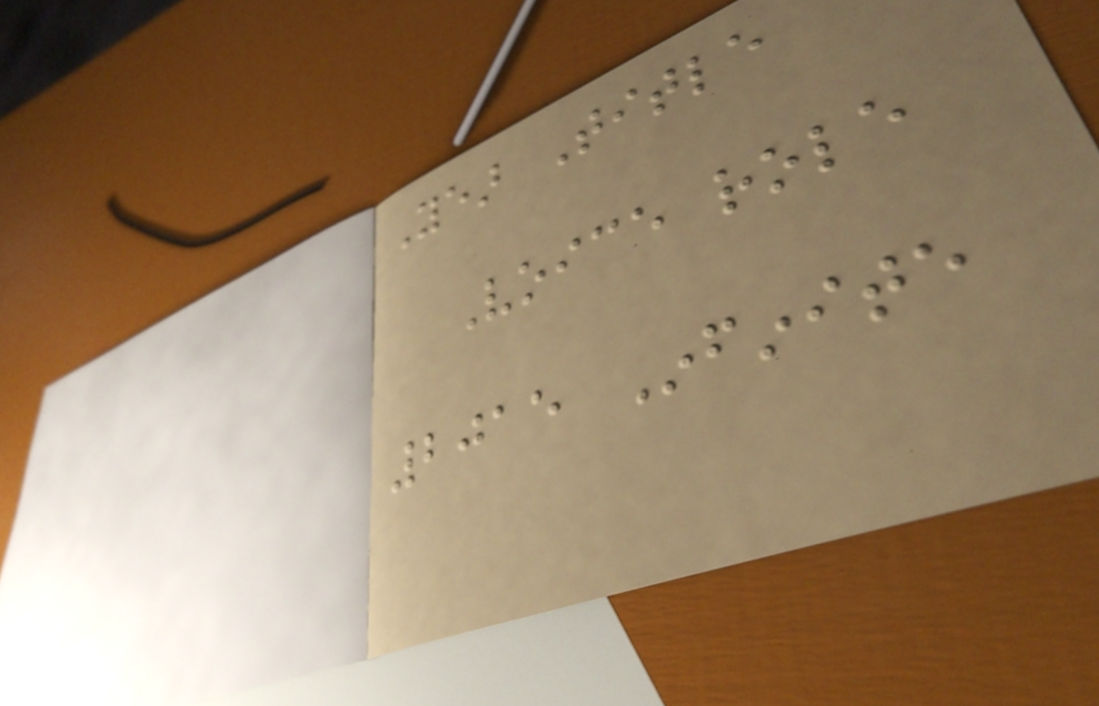Year Title
Voice role
2015 Infinite
